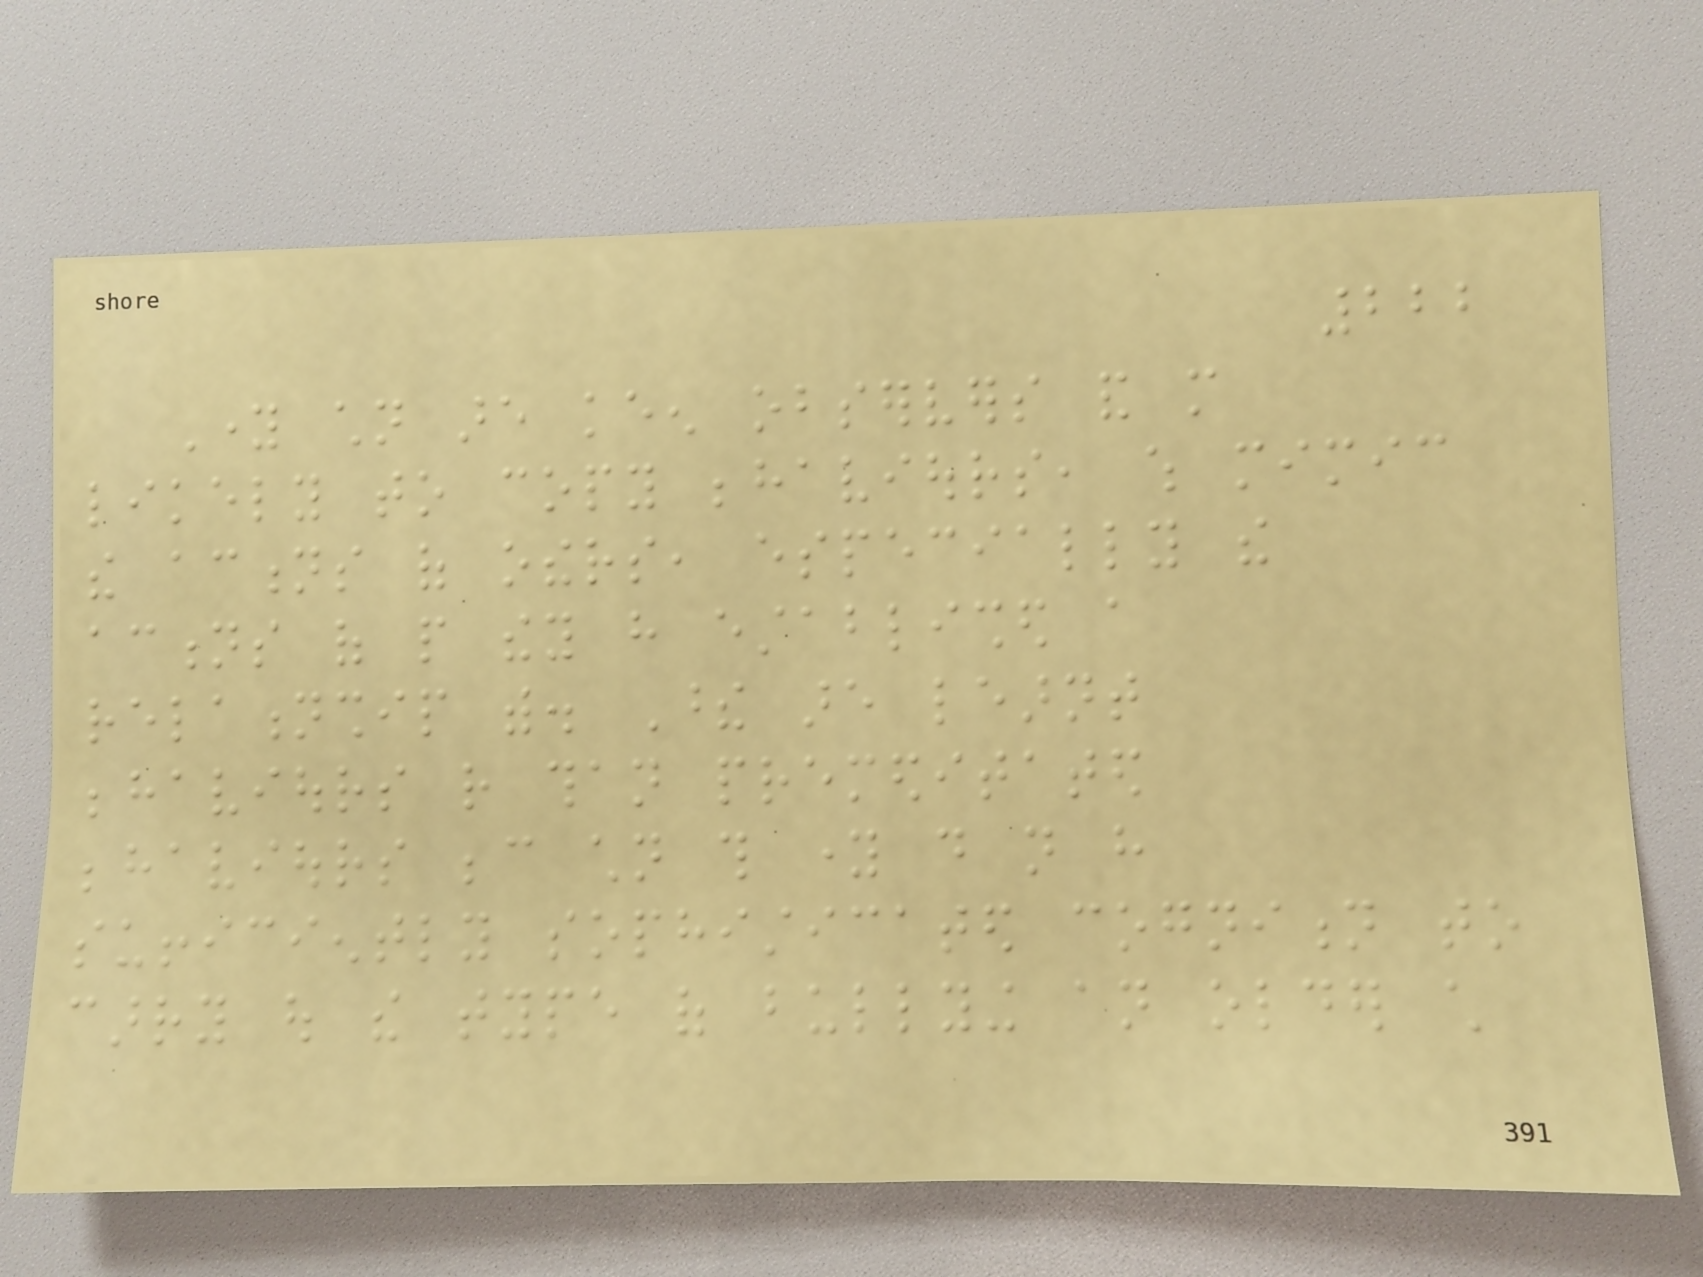222
Young children are keen observers and more
likely to copy behaviours, which mimic
the actions of others, especially the
actions of people they have established a
relationship with. These are learnt
behaviours rather than premeditated
behaviours because children this young do not have
sufficiently sophisticated cognition to
carry out the type of bullying an older child
